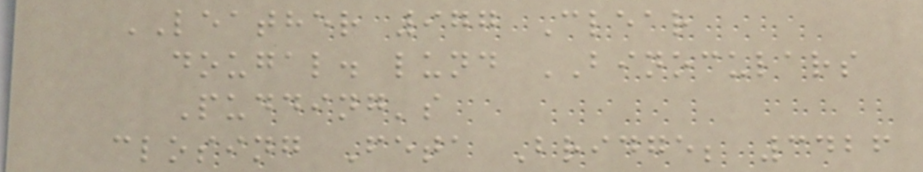LEATHER 977 Clear
dougal. lund BINOCULARS
Pudding's
closing Feta Bridge; 3426
